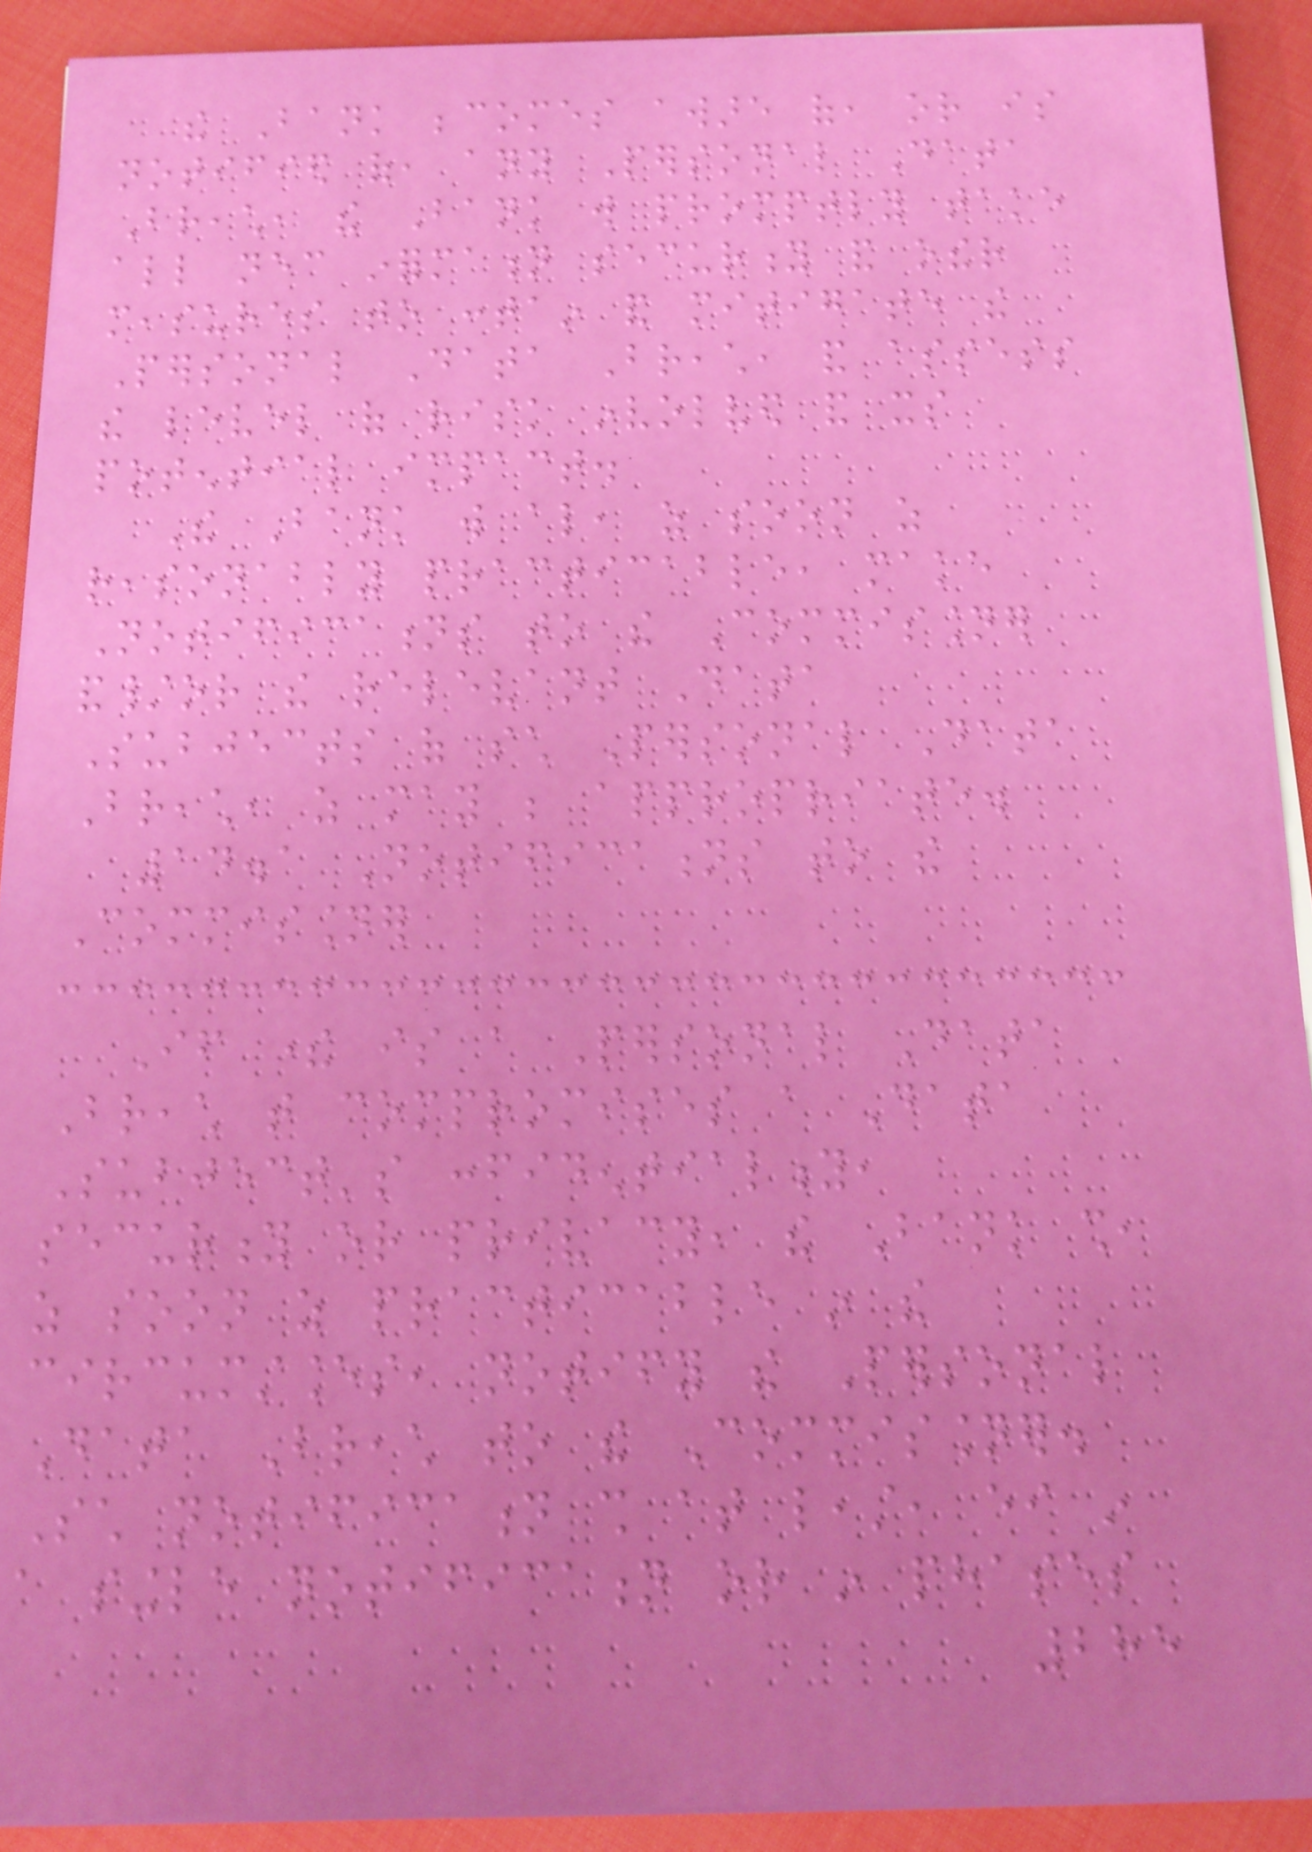the Bank becomes aware of, or is
notified of, any Personal Data
Breach, the Bank will promptly take
all necessary information security and other
measures to contain and mitigate the
Personal Data Breach, and assess
the level of risk involved and its
potential impact.
The Bank will also, as soon as
reasonably practicable, make
Notifications to the Commissioner
and/or the relevant Data
Subjects of such Personal Data
Breach, as may be appropriate.
14.1 Notifications to the
Commissioner
If there is a Personal Data
Breach that compromises a Data
Subject's confidentiality,
security or privacy, the Bank shall,
as soon as practicable in the
circumstances, notify the Personal
Data Breach to the Commissioner.
Such notification shall at least, either in
a single notification or in phases
285
